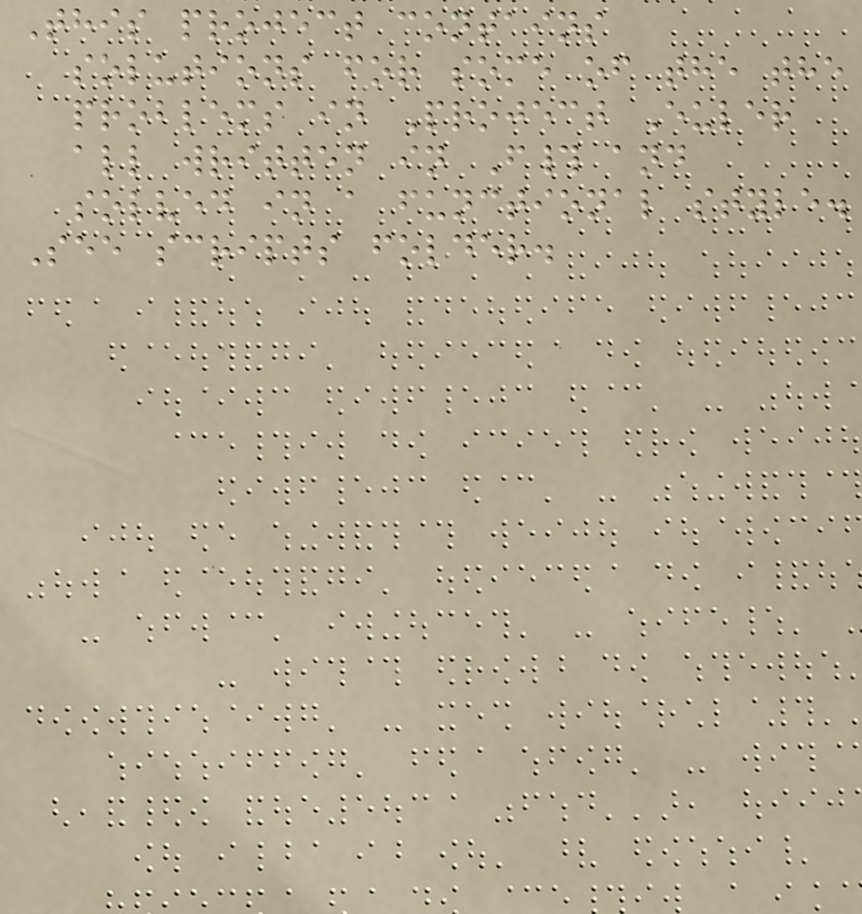This project contains
solutions for some of the the
problems in Project Euler
all written in F# and
solved in a functional style.
See scripts folder.
